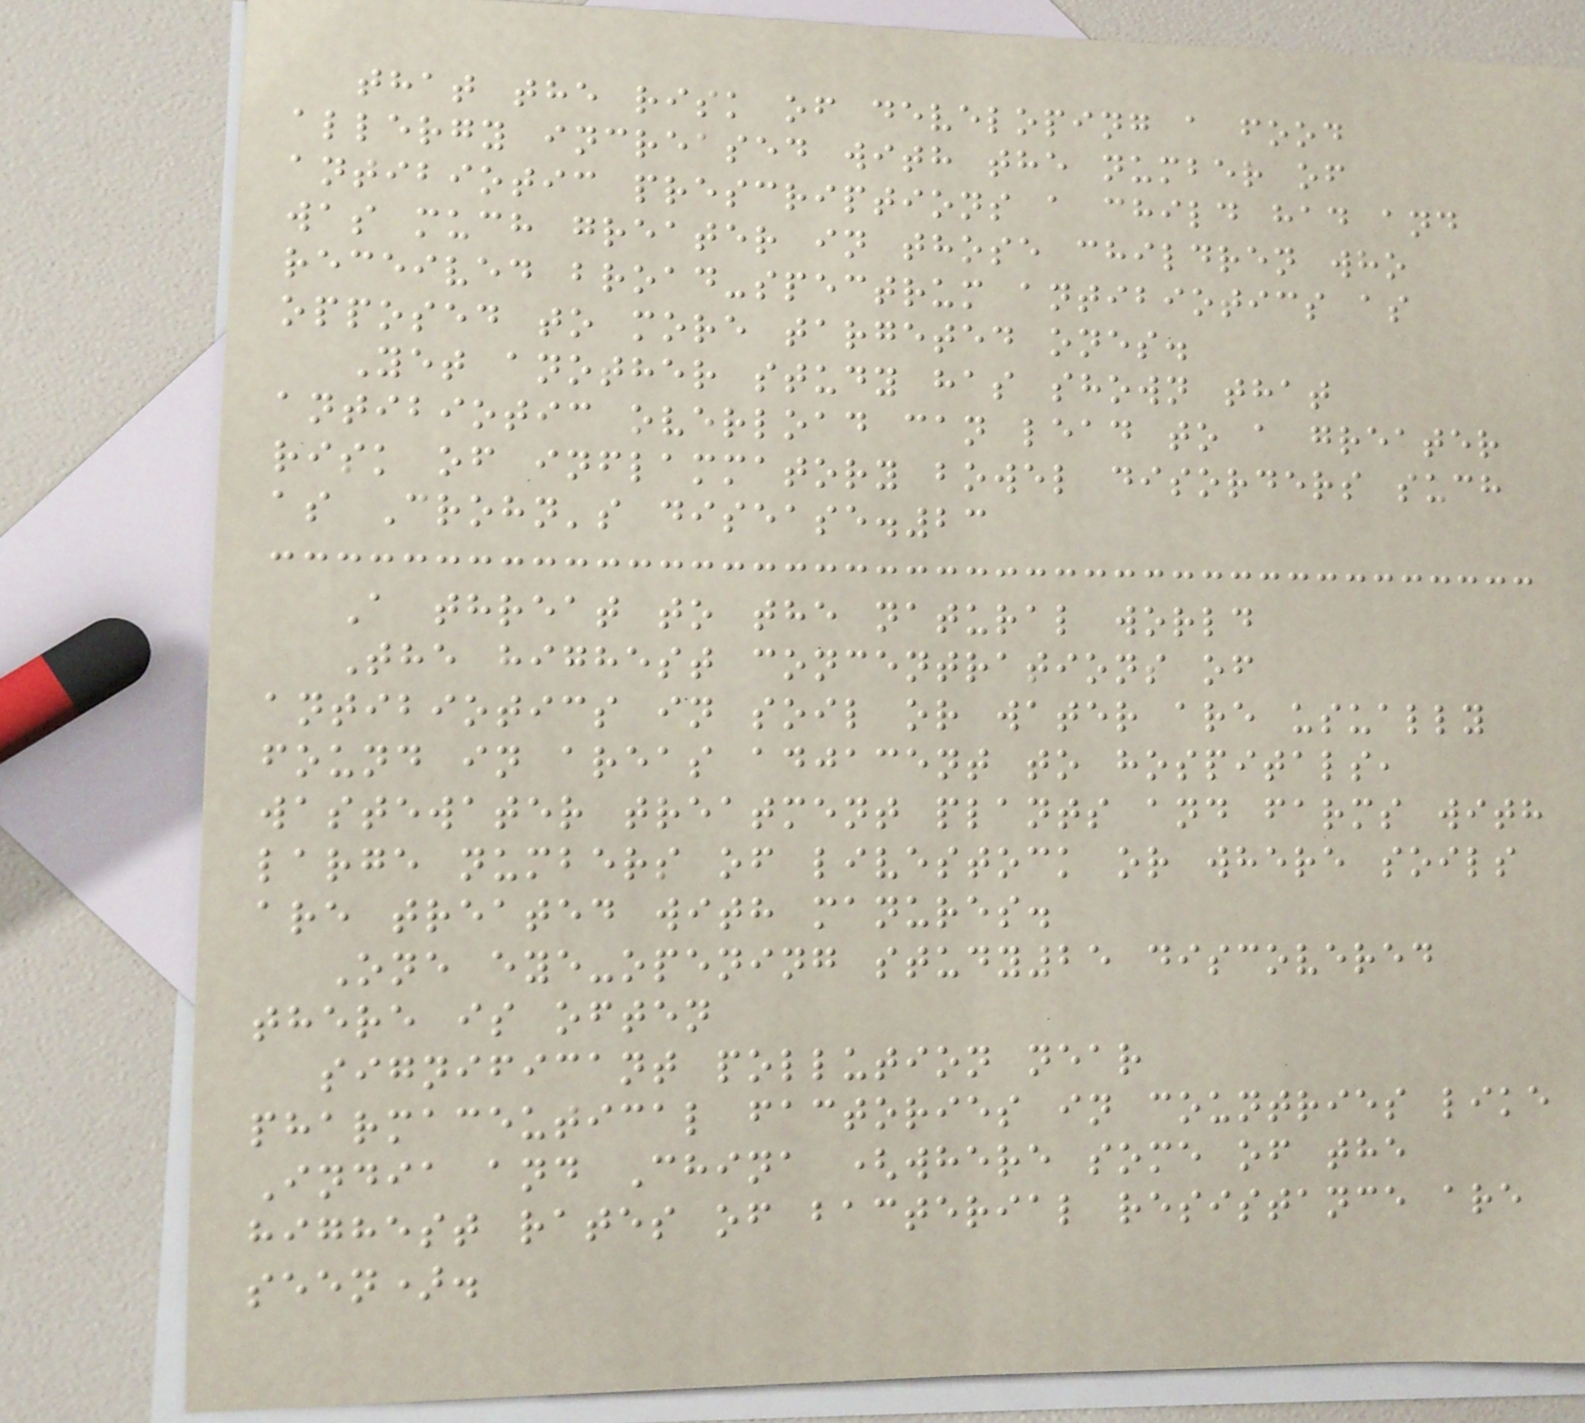that the risk of developing a food
allergy increased with the number of
antibiotic prescriptions a child had and
was much greater in those children who
received broad-spectrum antibiotics as
opposed to more targeted ones.
Yet another study has shown that
antibiotic overload can lead to a greater
risk of inflammatory bowel disorders such
as Crohn's disease.23
A threat to the natural world
The highest concentrations of
antibiotics in soil or water are usually
found in areas adjacent to hospitals,
wastewater treatment plants and farms with
large numbers of livestock or where soils
are treated with manures.
One eye-opening study25 discovered
there is often
significant pollution near
pharmaceutical factories in countries like
India and China (where some of the
highest rates of bacterial resistance are
seen).
